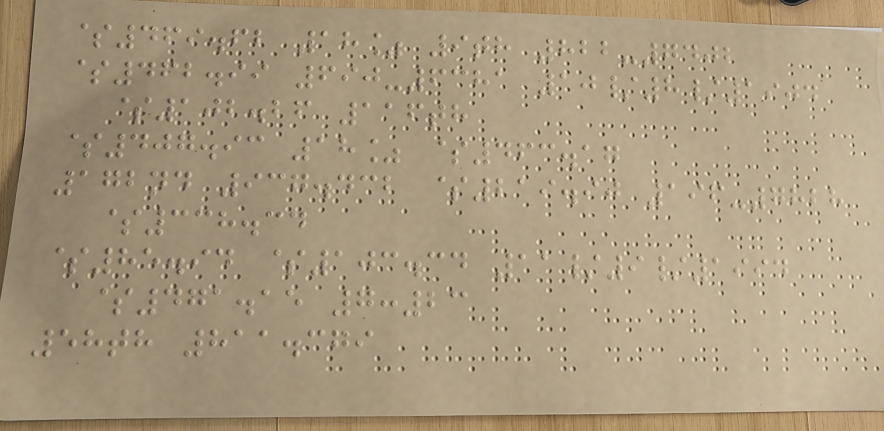$469.62 18% 9th 822-7402
$462.99 690-6381 10/8/1904
$102.26 116th
$407.93 18% $463.17
172nd 937.432 $219.90 196-7828
$338.34
$85.94 $103.34 11/9/1994
$471.15 7:23
58th 811.379
